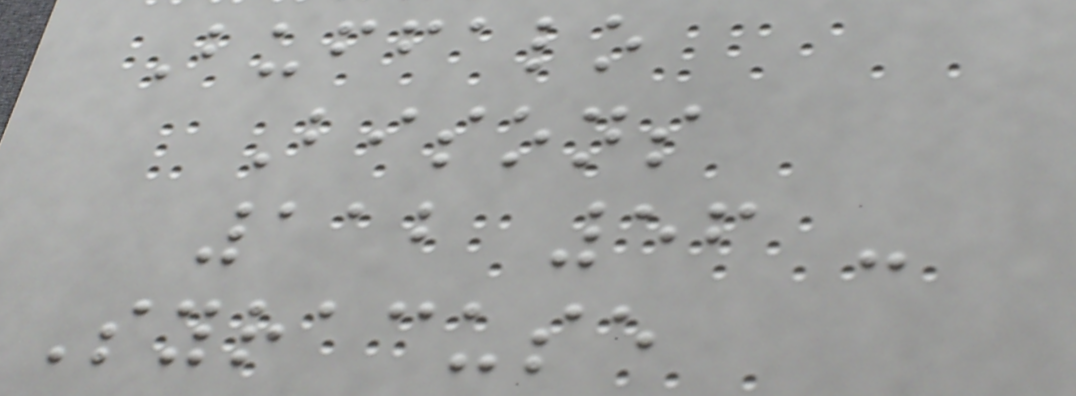Buffalo
Bisons
112 56 -
Syracuse
